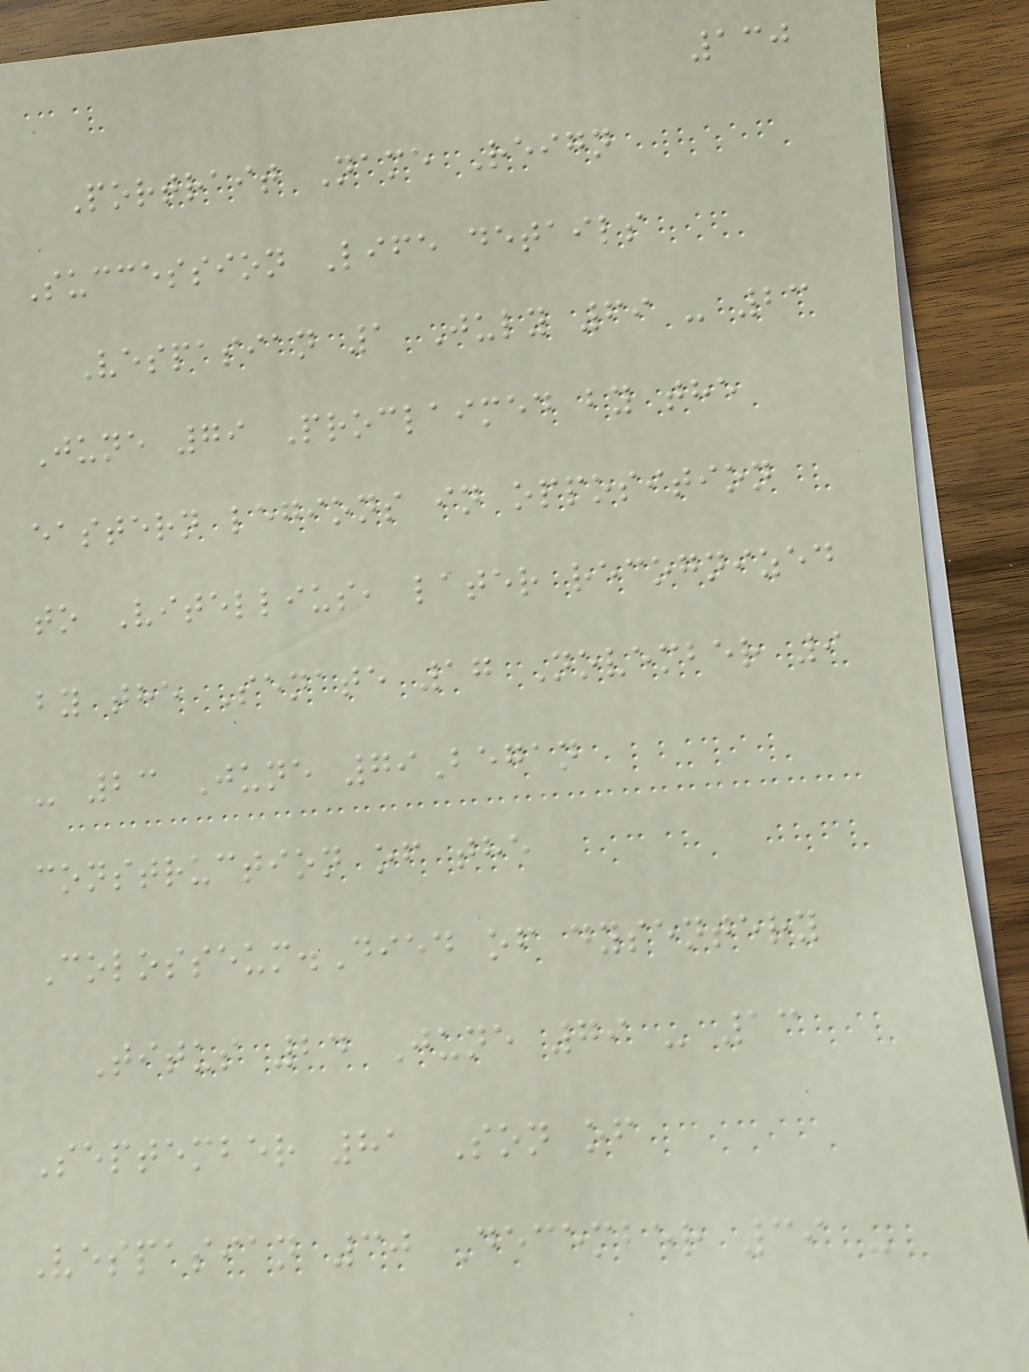130
Portrait Name Reign
Succession Life details
Vespasian 1 July 69 - 23
June 79 Proclaimed by the
eastern legions in opposition
to Vitellius, later recognized
by the Senate 17 November 9
- 23 June 79Began
construction of the
Colosseum.Died of dysentery
Titus 24 June 79 - 13
September 81 Son of
Vespasian 30 December 39 -
